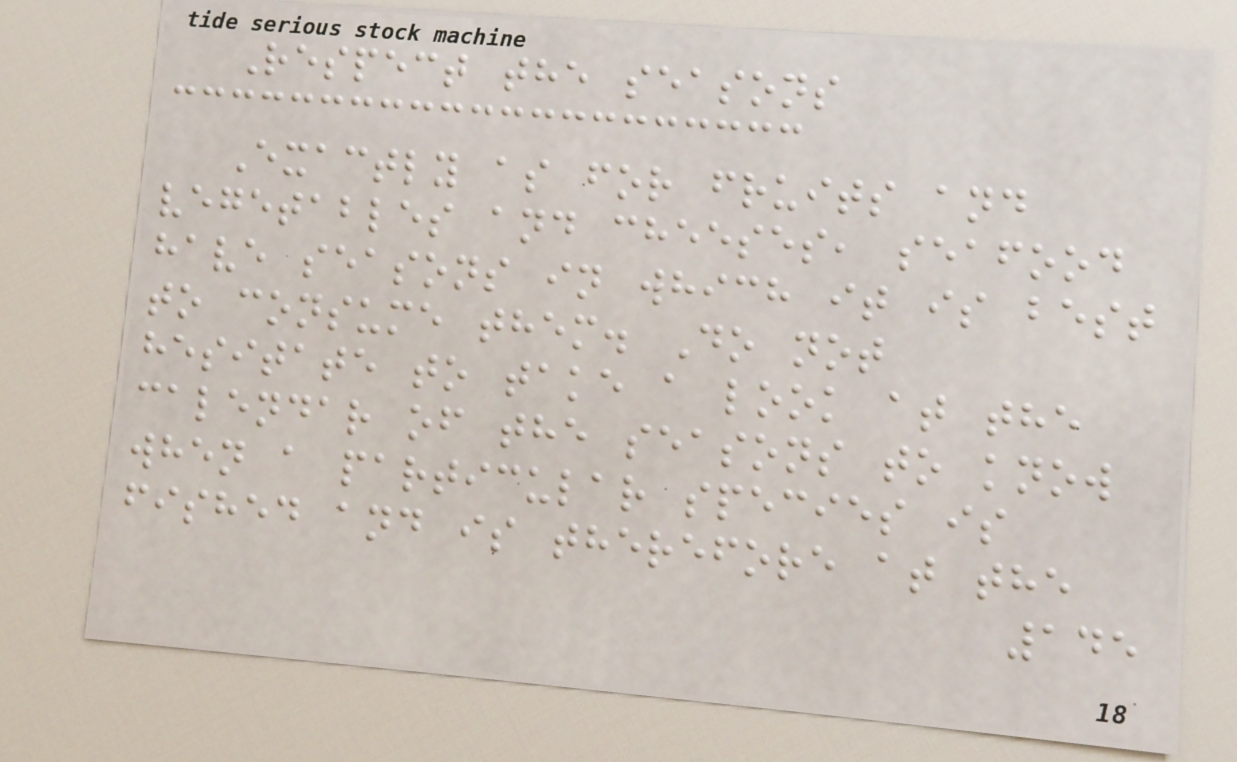Respect the seasons
Exactly as for fruits and
vegetables and cheeses, seafood
have seasons in which it is best
to consume them. Do not
hesitate to take a look at the
calendar of the seasons to know
when a particular species is
fished and is therefore at the
145
